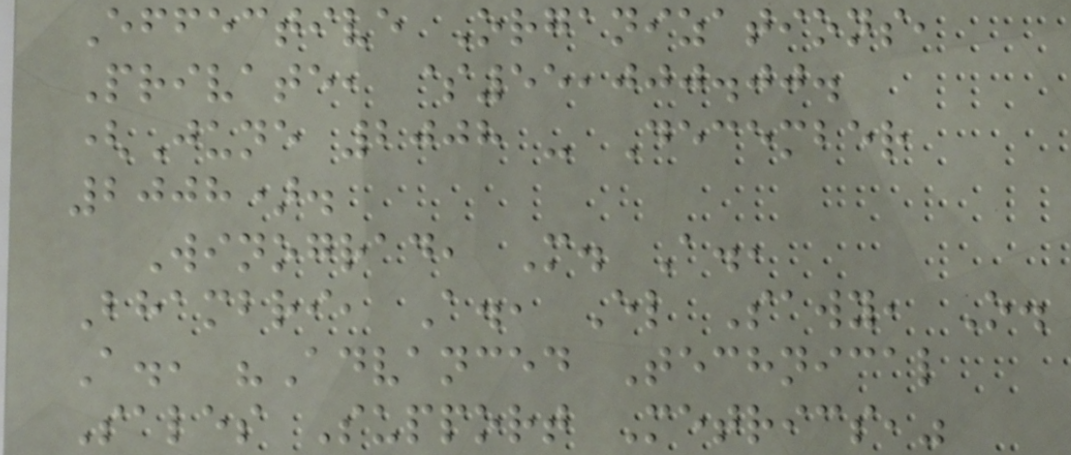Effective Organizations,
Private, $55,000.00.
(June 2008 - December
2008).
Winograd, M. A.,
Bhambri, A., El Sawy, O.
A., "Advanced Technical
Sales Support Metrics,"
